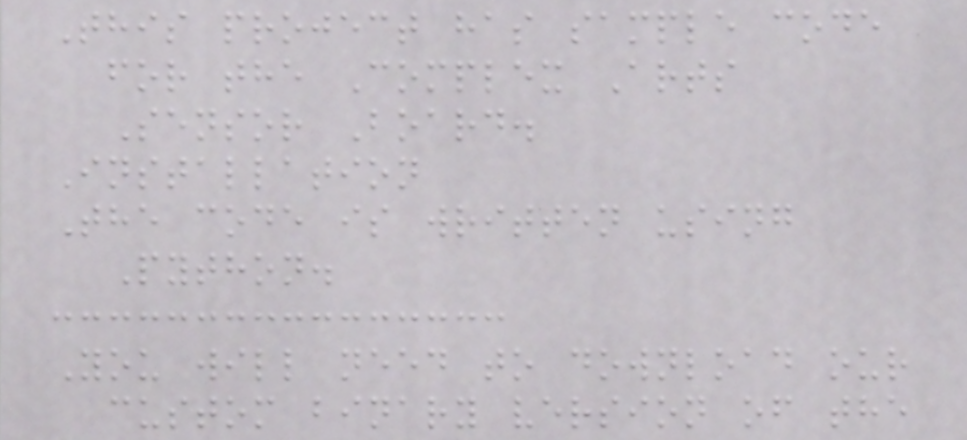This project has sample code
for the Complex Arts
Sensor Board.
Installation
The code is written using
Python.
You will need to download our
custom binary version of the
